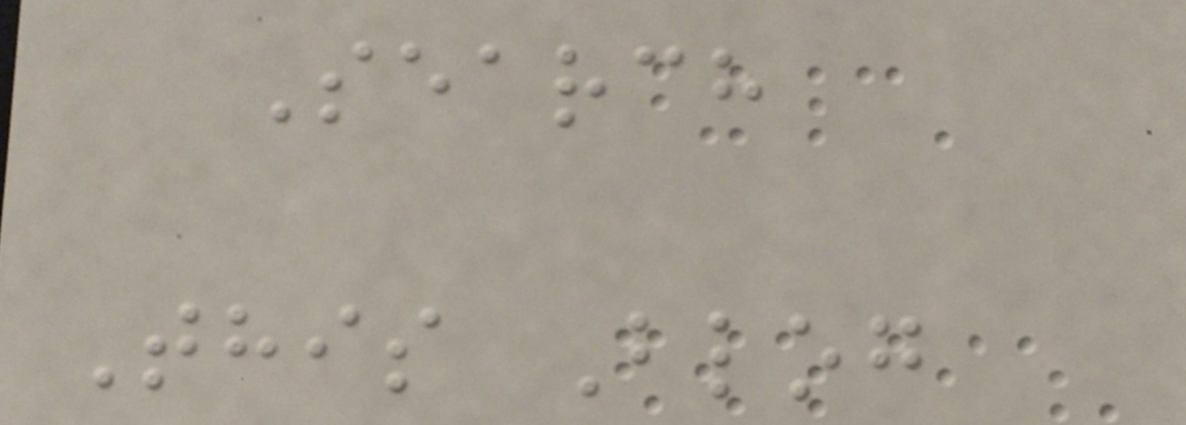Search
This Blog
